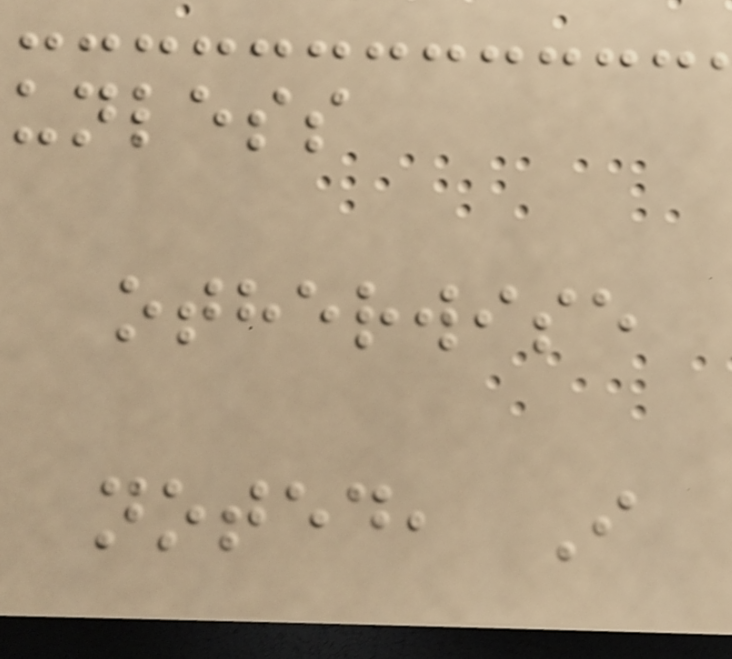unless
otherwise
noted, I
